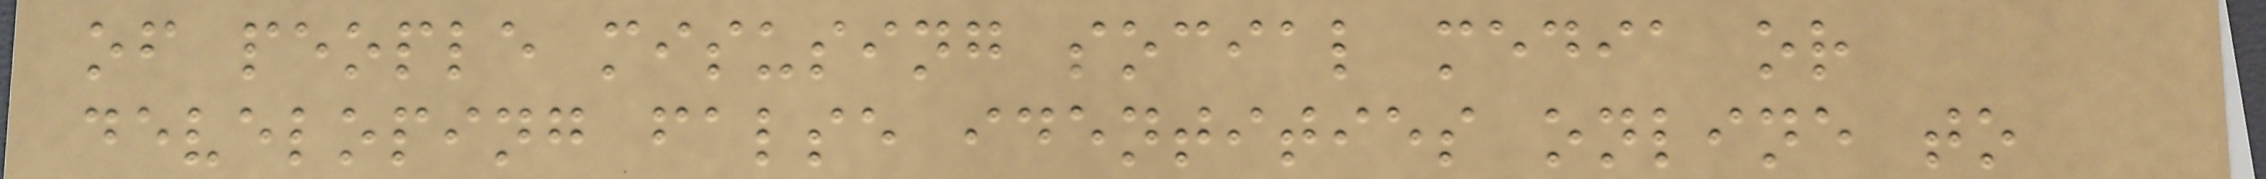of people misusing social media or
developing false identities online to
